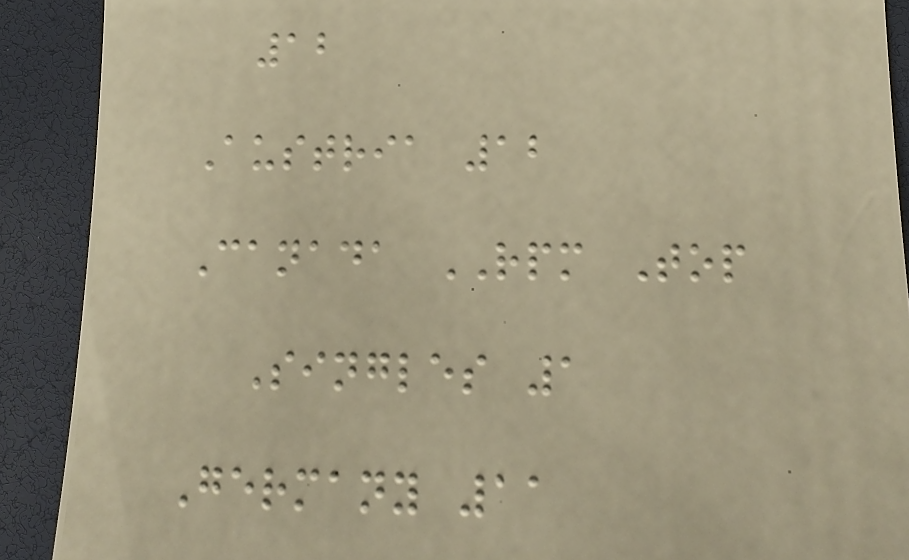12
Austria 12
Canada RPM Top
Singles 1
Germany 11
